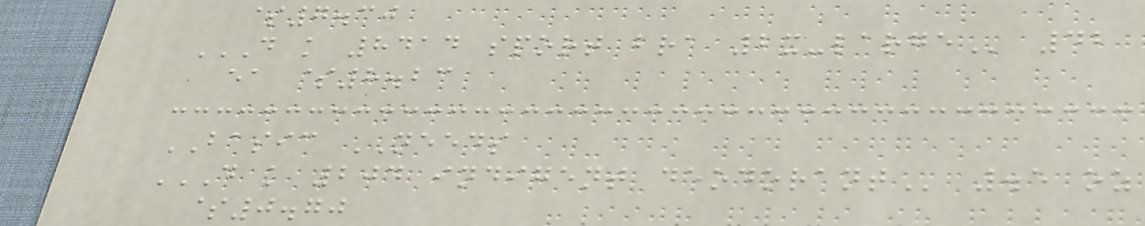$7.30
D K 8414 SPORT BRA 2X-LARGE 42
ea $8.23
BASIC NEEDS
D K 204 INDIGENT DEODORANT .5 oz
$0.70
